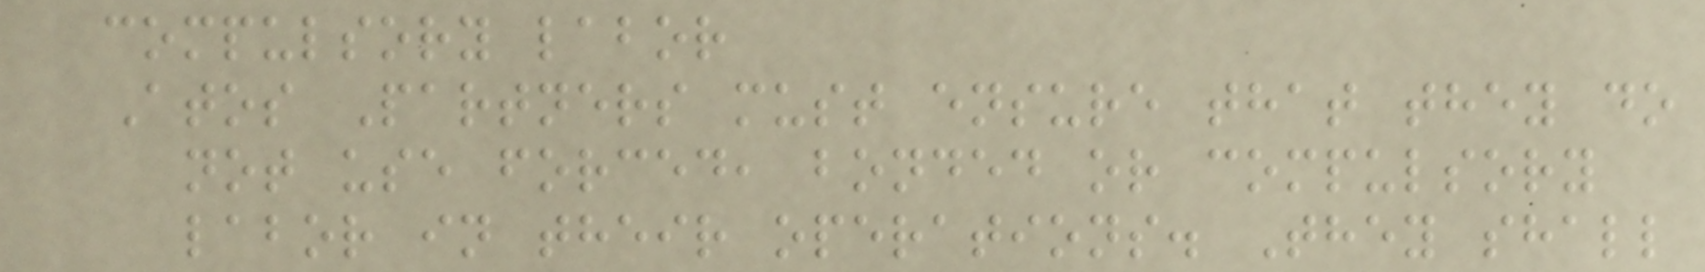compulsory labor
Atos Partners must ensure that they do
not use forced, bonded or compulsory
labor in their operations. They shall
